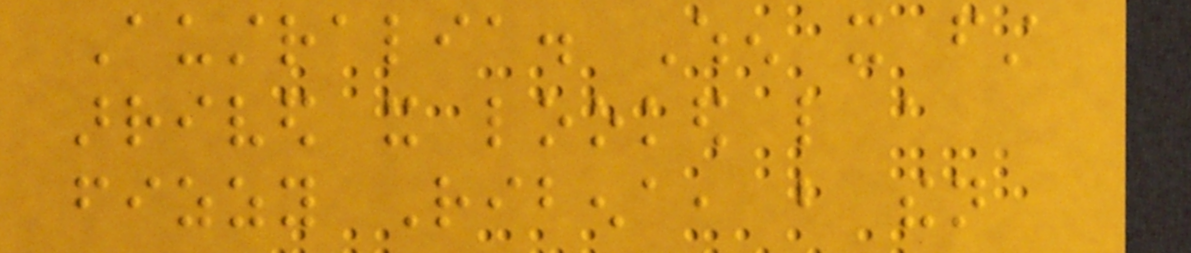Australia. When it first
arrived it looked like a
fizzy Ribena, but then
